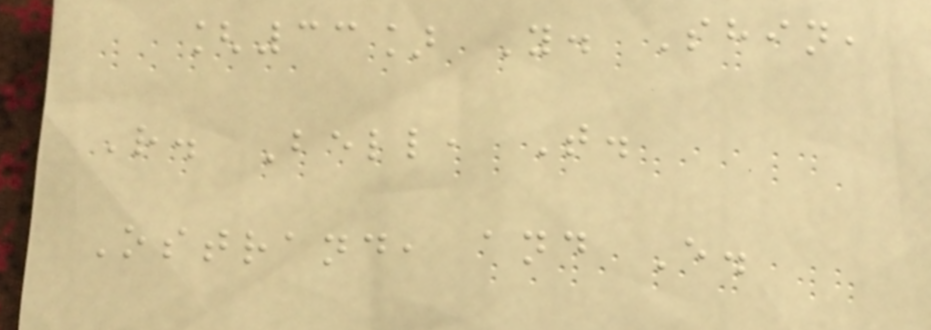[33] Y. Shin,
R. Bell, T.
Ostrand, and E.
